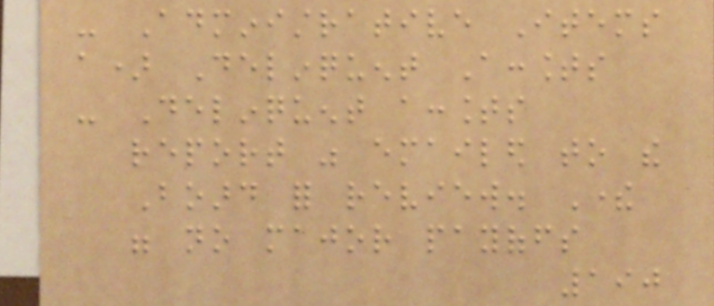- Administrative Items
a) Delinquent Accounts
- Delinquent accounts
report was emailed to the
Board for review. There
were no major payoffs
190
